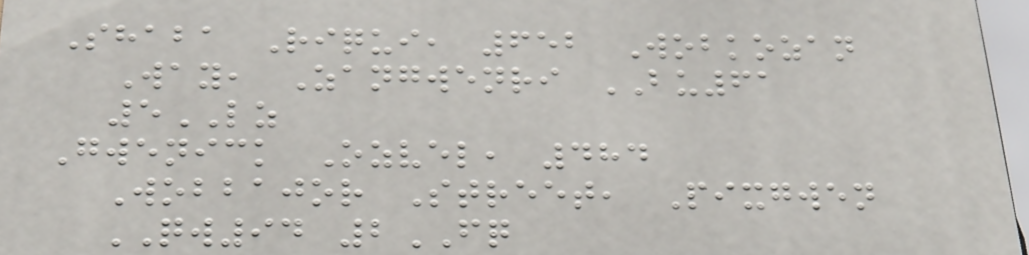Shaba Riqui, 652 Wobkozan
Way, Zangwenri BU61
5LZ
Gwenick Ozvel, 484
Wobbajor Street, Pixgwen
QW94 2FQ
